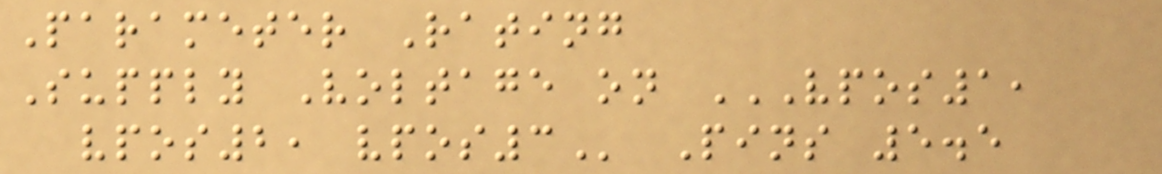Parameter Rating
Supply Voltage on VPOS1,
VPOS2, VPOS3 Pins 5.5
